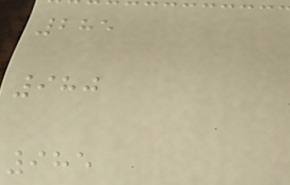285
980
985
